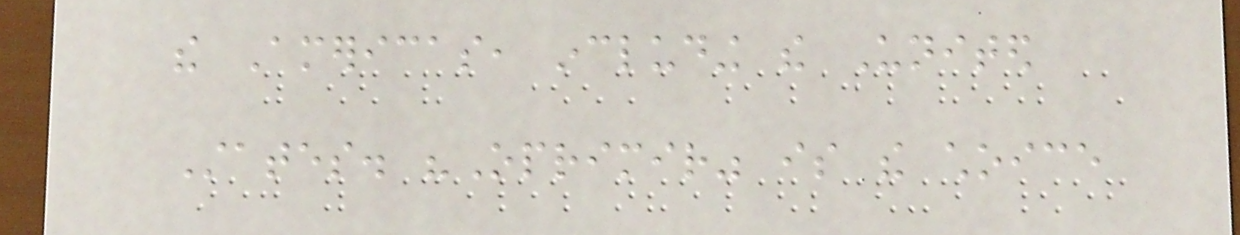the Americas, including the United
States. "Oprimir" is the choice
